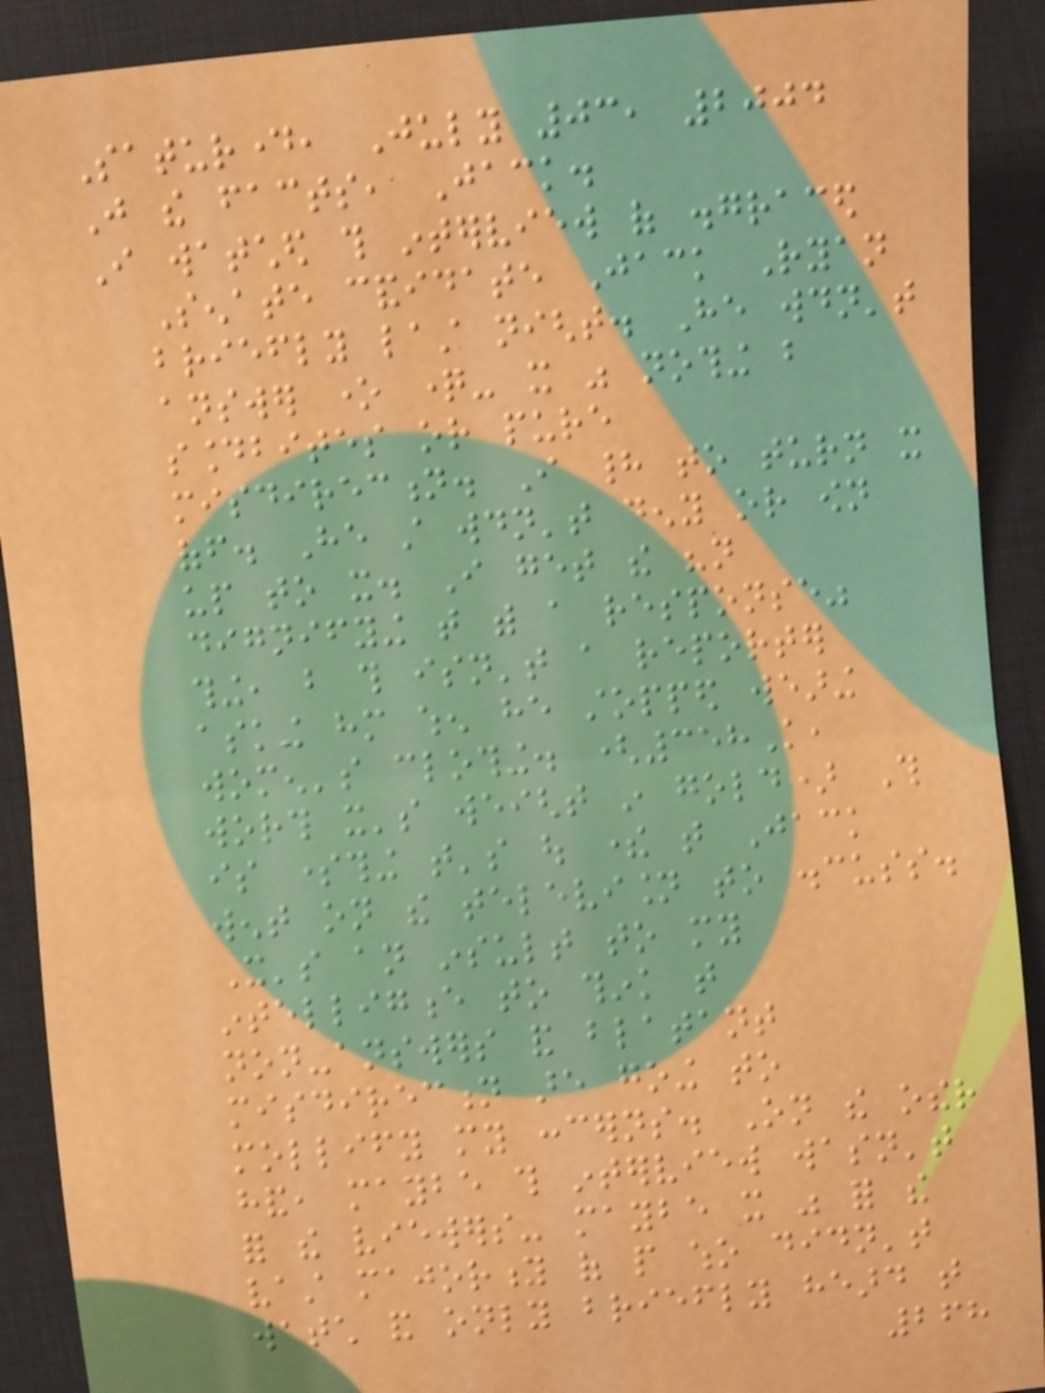Saturday, July 03, 2004
Just the facts, Jack.
I watched this interview of disgraced
Senate candidate Jack Ryan
briefly last night. He wouldn't
answer one question- it was nothing but
soundbites or pure
misdirection. I had to turn it
off. He still wouldn't deny or own
up to it. I get the "not
dignifying that with a response"
thing, but this isn't a reporter
asking him when he stopped wearing
women's clothing. (358K,
worth it's weight in gold) This
is something that's out there that Jack
went on the television to discuss.
It's an insult to my
intelligence to think that
non-answers and blatant
misdirection are going to
mollify my concerns. On the other
hand, maybe this interview wasn't
for the viewers- maybe it was for the
vast majority of people who didn't
watch and only briefly heard that
268
